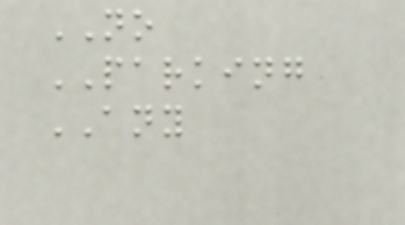NO
PARKING
ANY
